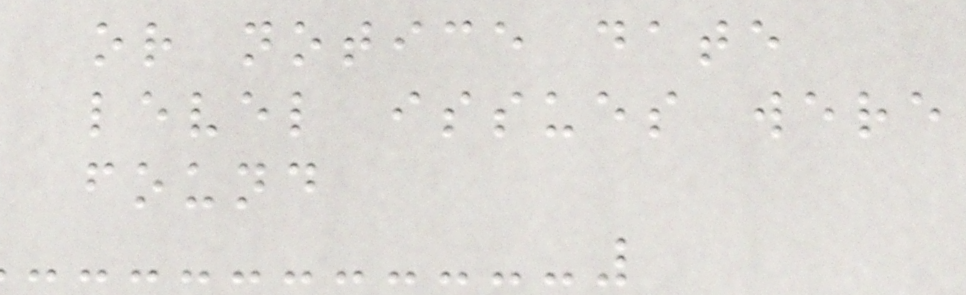or notice date
level issues were
found
